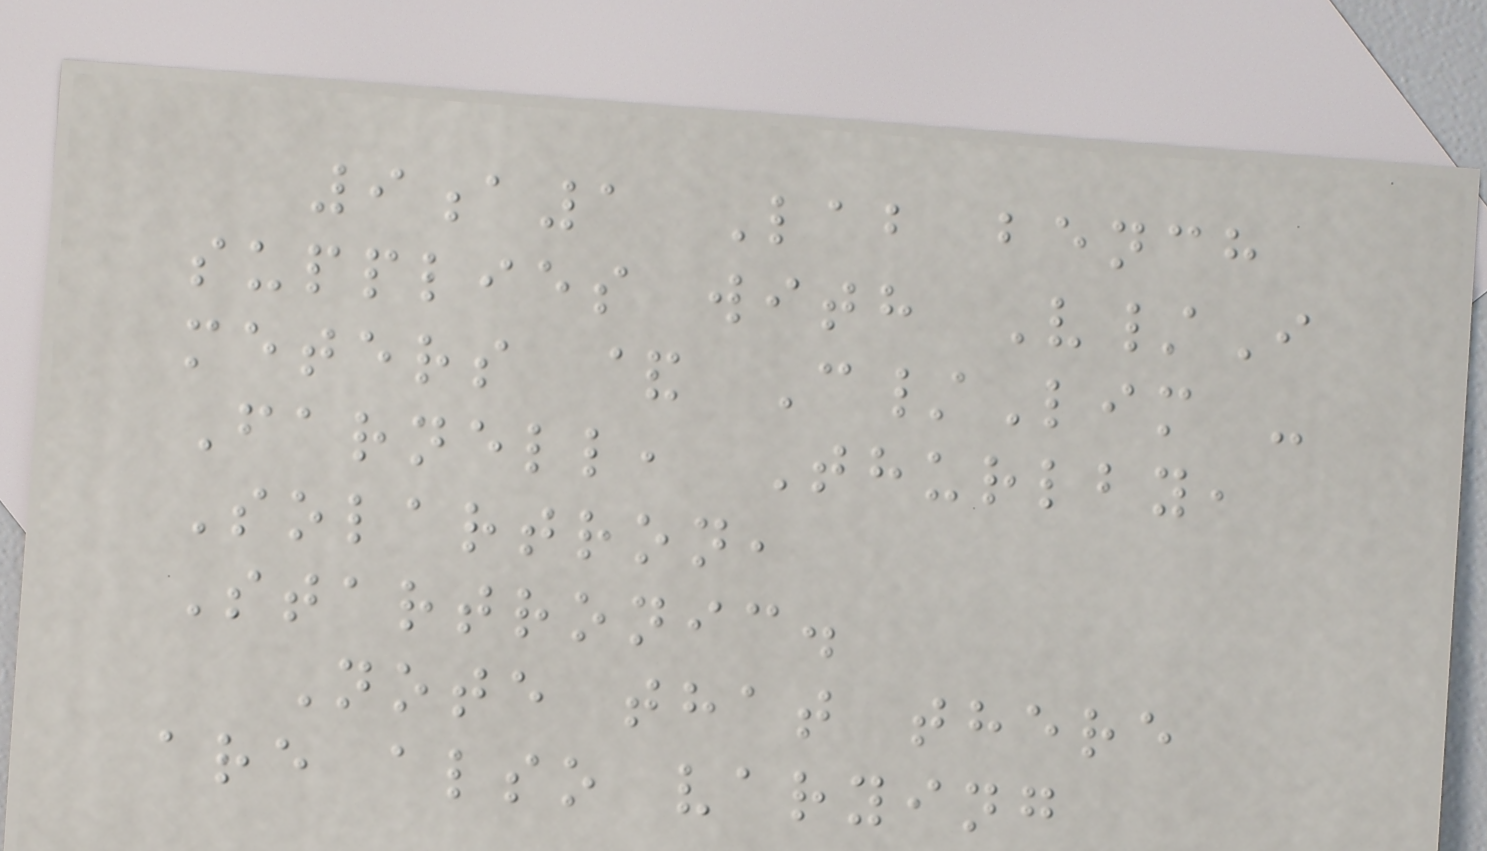9a1 Lab bench
supplies with V/I
meters & C/Lim -
Farnell, Thurlby,
Solartron,
Startronic.
Note that there
are also varying
